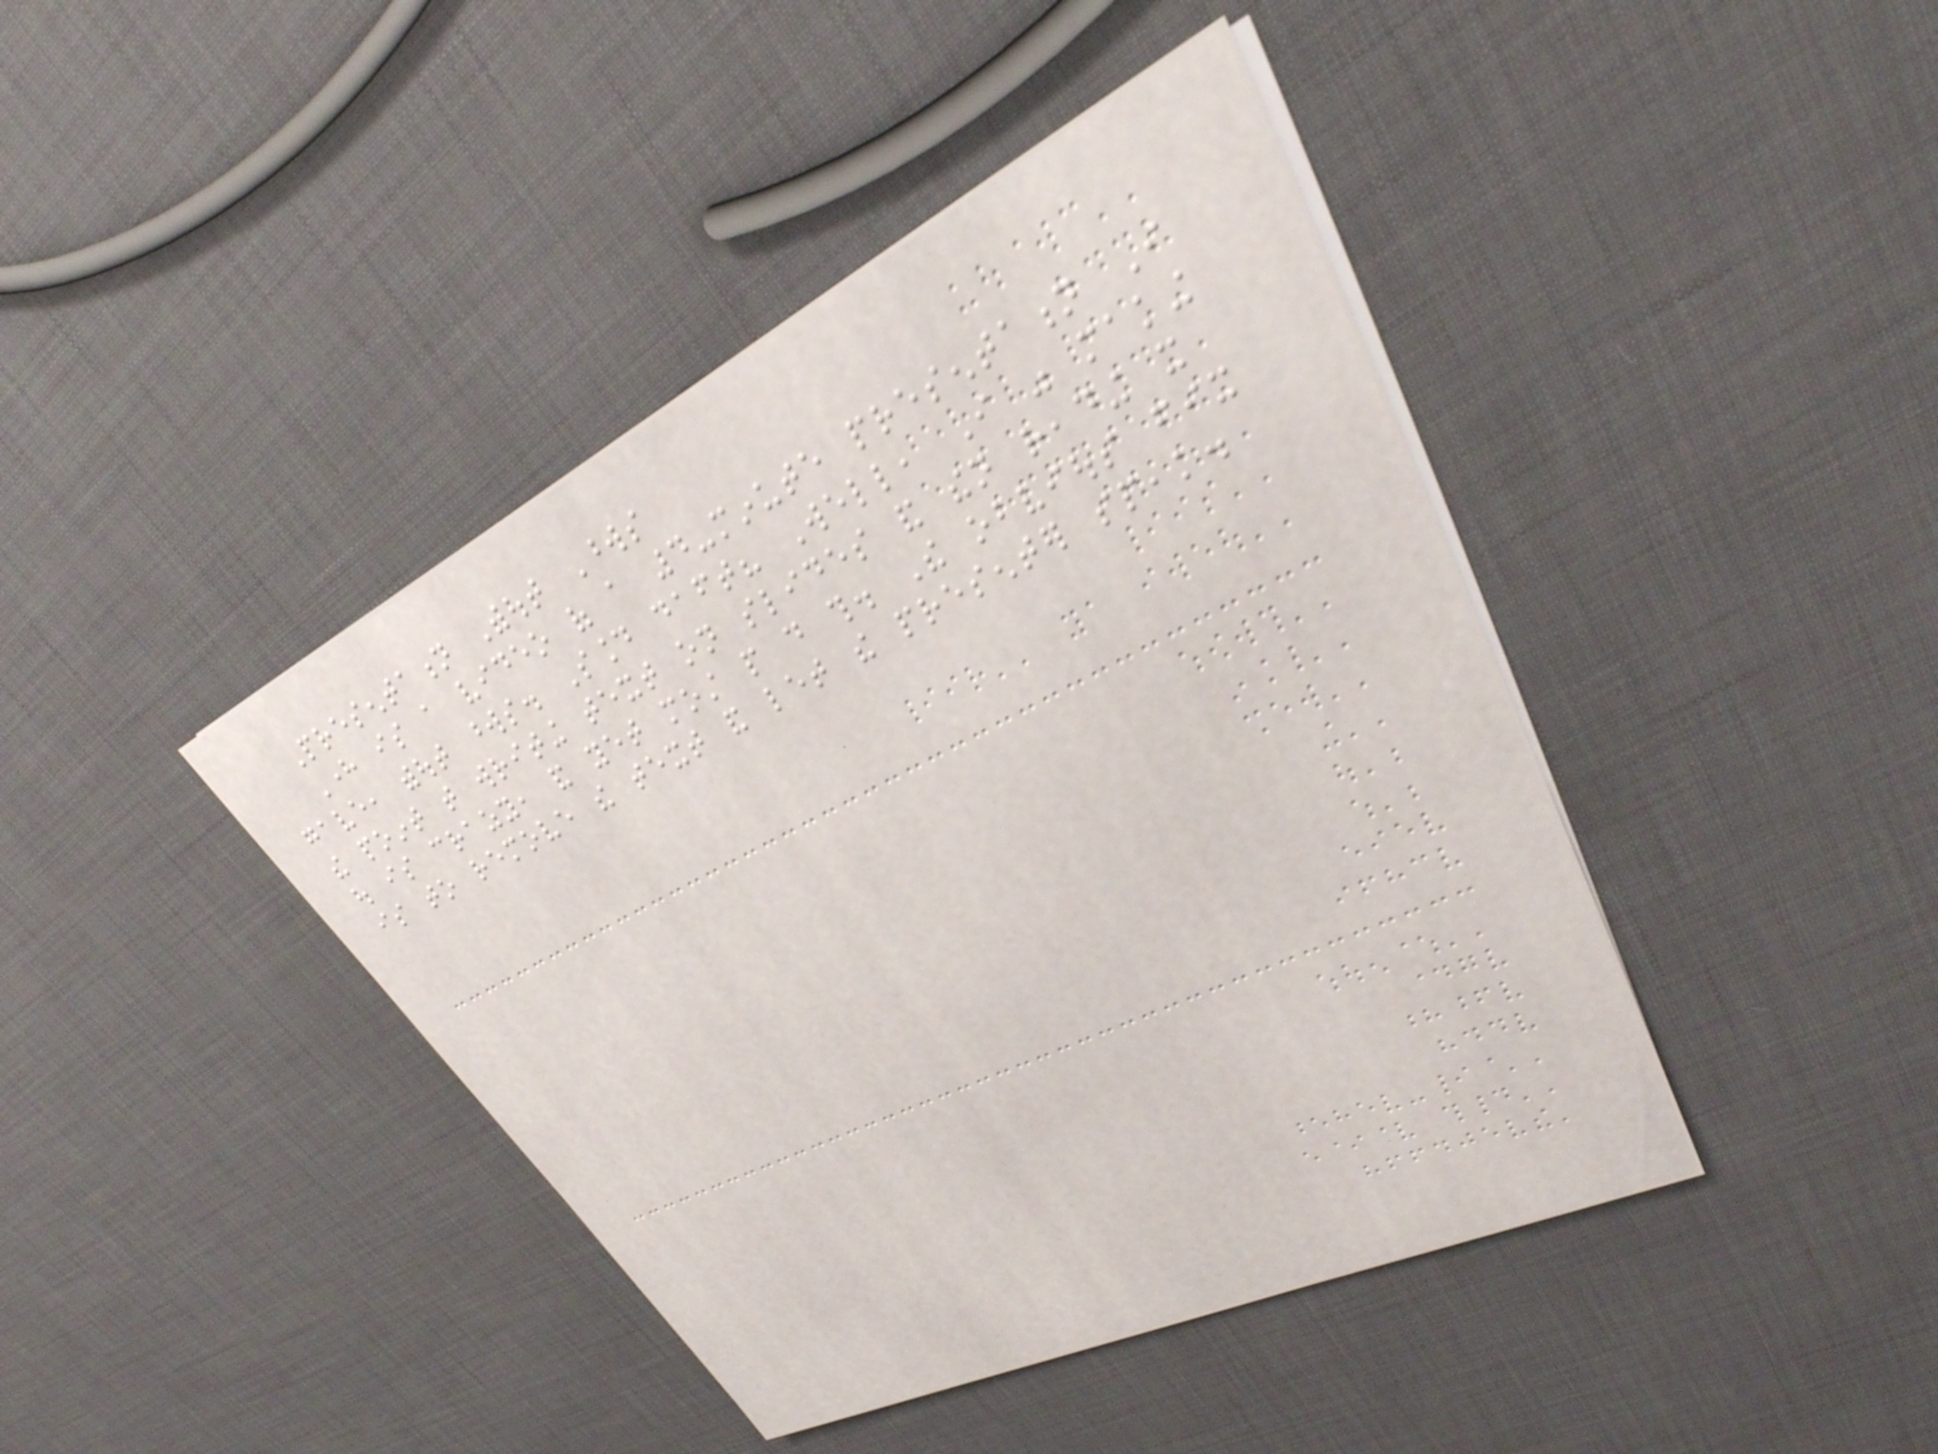Presentation Without Words
Here is a video of a 4-minute presentation I
gave, without words. Sound daft? Well, I was making
the point that writing text on slides and then reading it
out is crazy, and yet most people do this. The obvious fix
is to remove the text and let the presenter speak.
